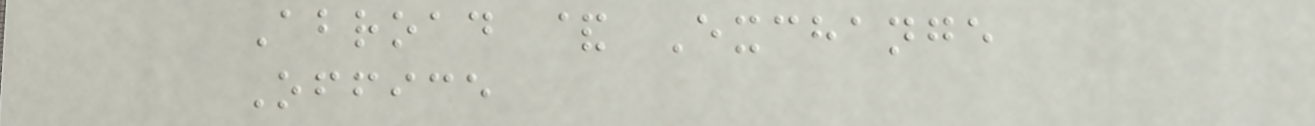Abroad & Exchange
Office
